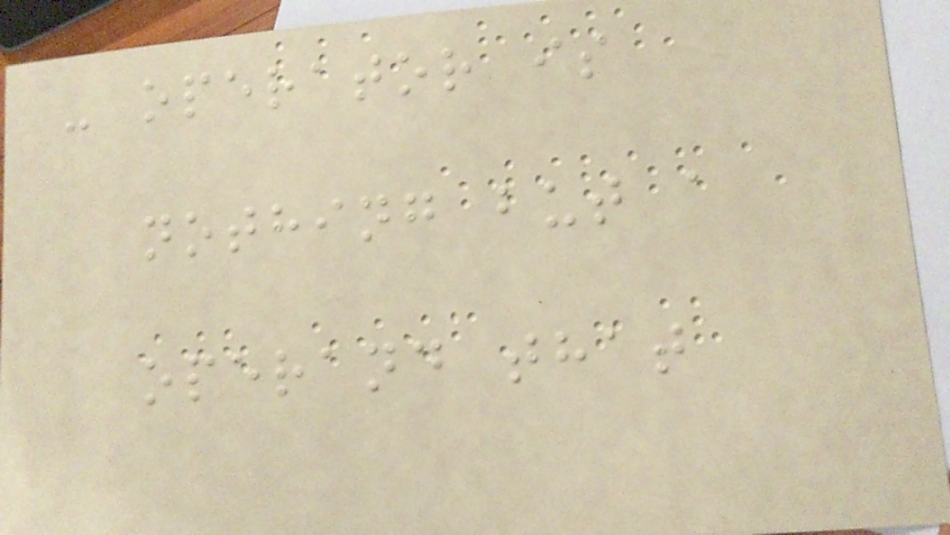- operator is
nothing but a
operand that
